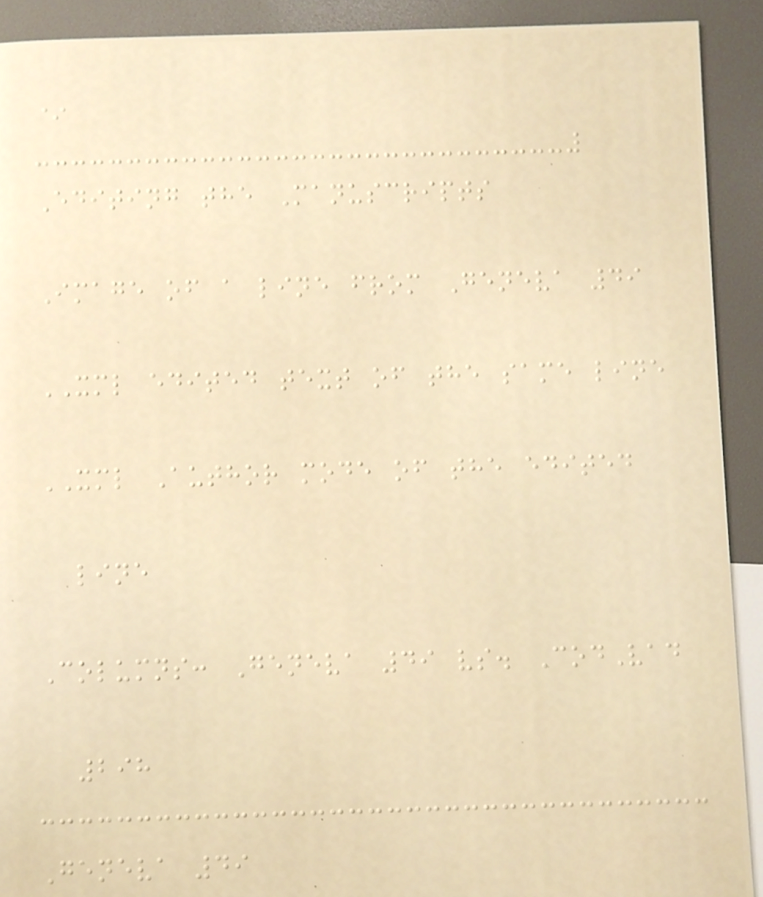*
Editing the Manuscripts
Image of a line from Geneva 49
XML edited text of the same line
XML Author mode of the edited
line
Columns: Geneva 49 vs. CodVad
298
Geneva 49
